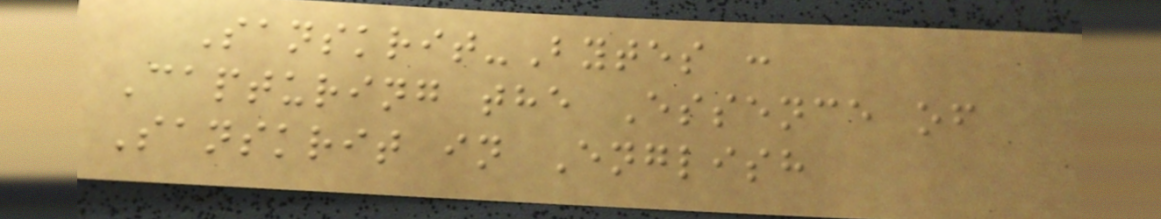Sanskrit-Bytes :
Capturing the Essence of
Sanskrit in English
